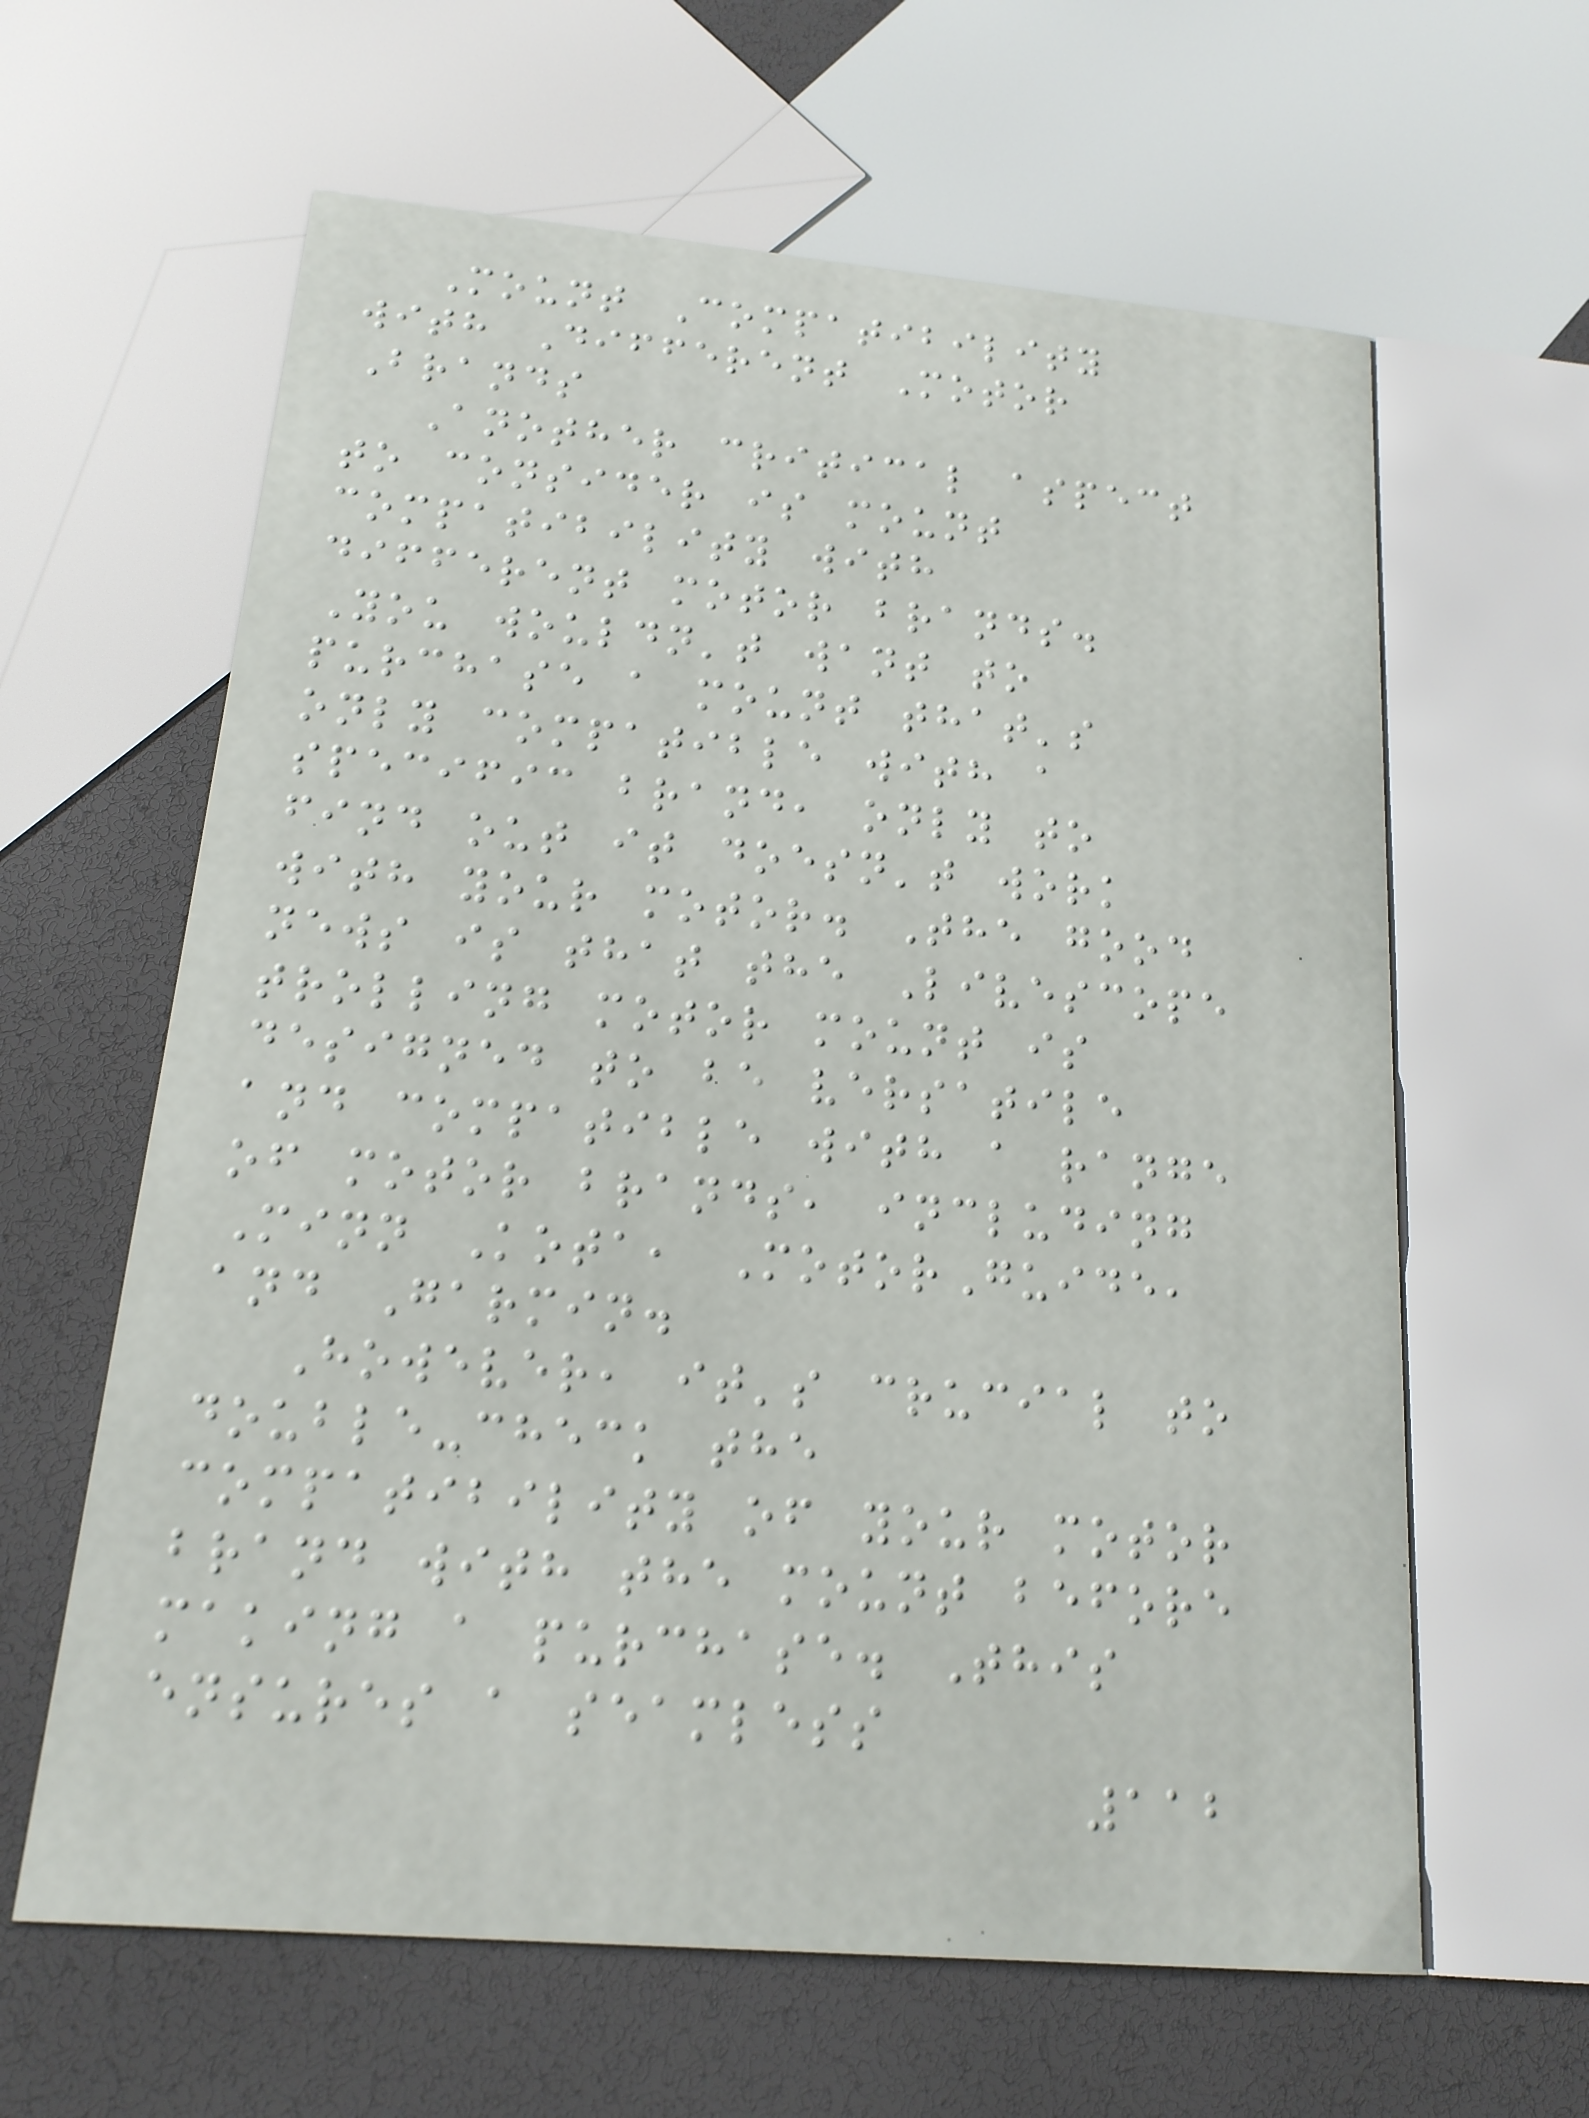Mount Compatibility
with Different Motor
Brands
Another critical aspect
to consider is mount
compatibility with
different motor brands.
You wouldn't want to
purchase a mount that's
only compatible with a
specific brand, only to
find out it doesn't work
with your motor. The good
news is that the Livescope
trolling motor mount is
designed to be versatile
and compatible with a range
of motor brands, including
Minn Kota, MotorGuide,
and Garmin.
However, it's crucial to
double-check the
compatibility of your motor
brand with the mount before
making a purchase. This
ensures a seamless
112
